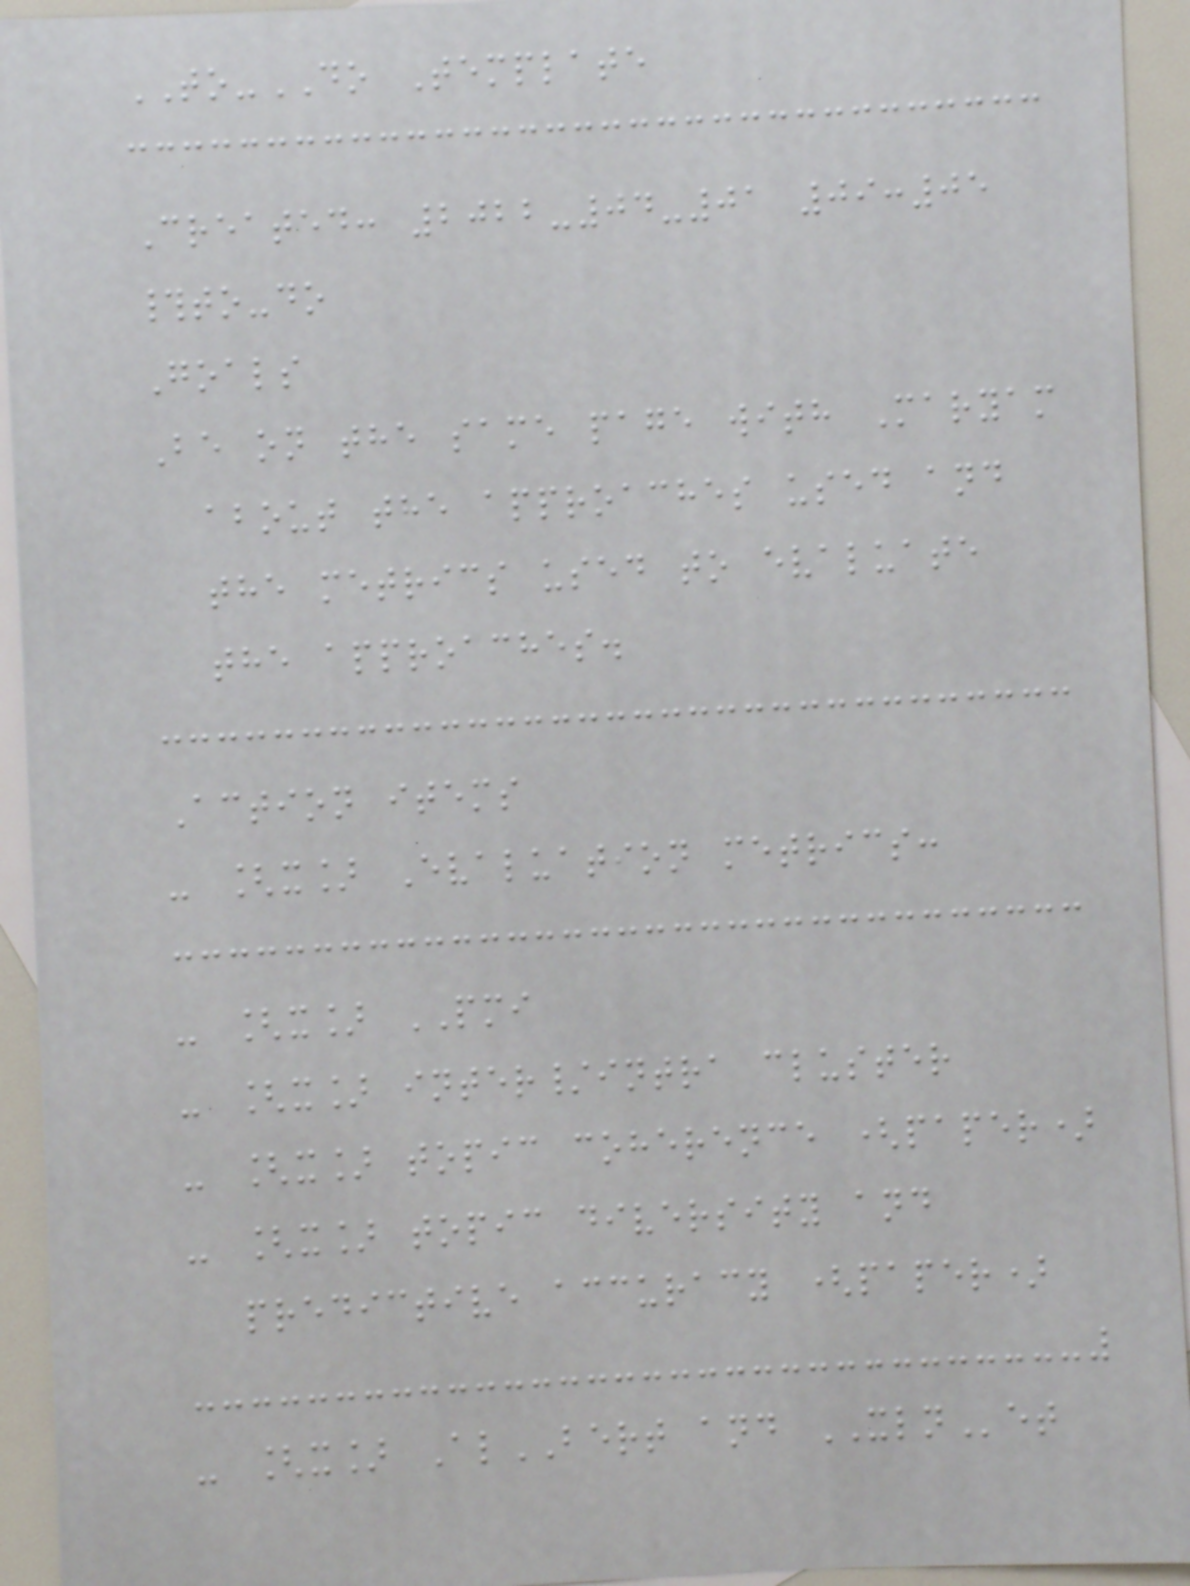TO-DO Template
Created: 2022-04-01 09:05
#to-do
Goals
Be on the same page with Maryam
about the approaches used and
the metrics used to evaluate
the approaches.
Action items
- [x] Evaluation metrics:
- [x] PMI
- [x] inter/intra cluster
- [x] topic coherence (paper)
- [x] topic diversity and
predictive accuracy (paper)
- [x] AlBERT and XLNet
